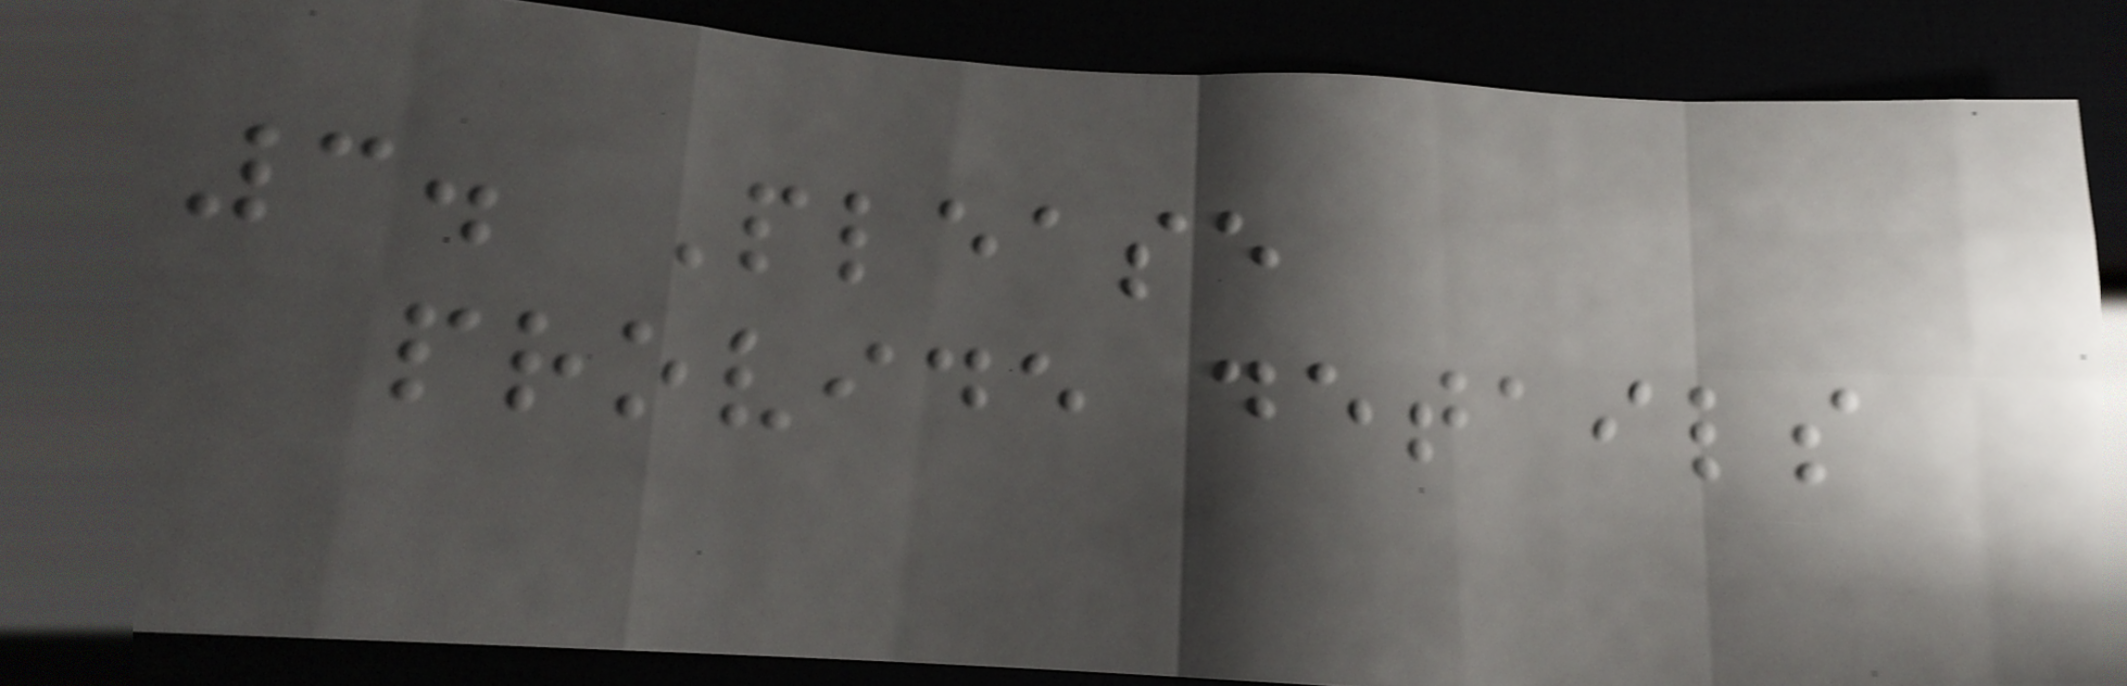3. Please
provide details
